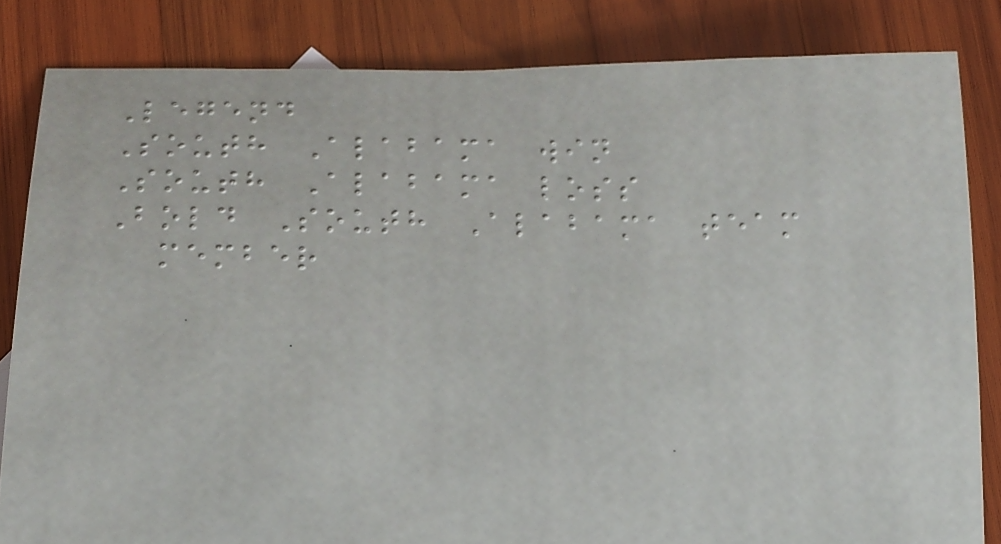Legend
South Alabama win
South Alabama loss
Bold South Alabama team
member
